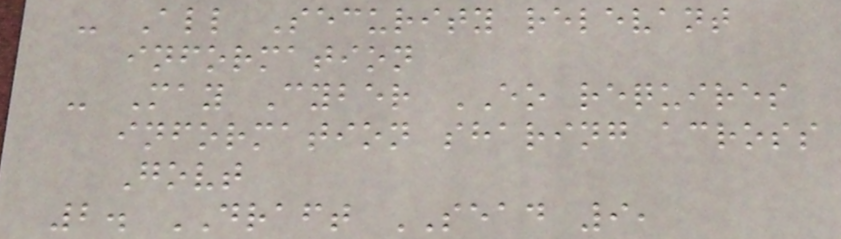- All Security relevant
information
- May Cyber EO requires
information sharing across
Govt
2. DRAFT SEAD 9,
